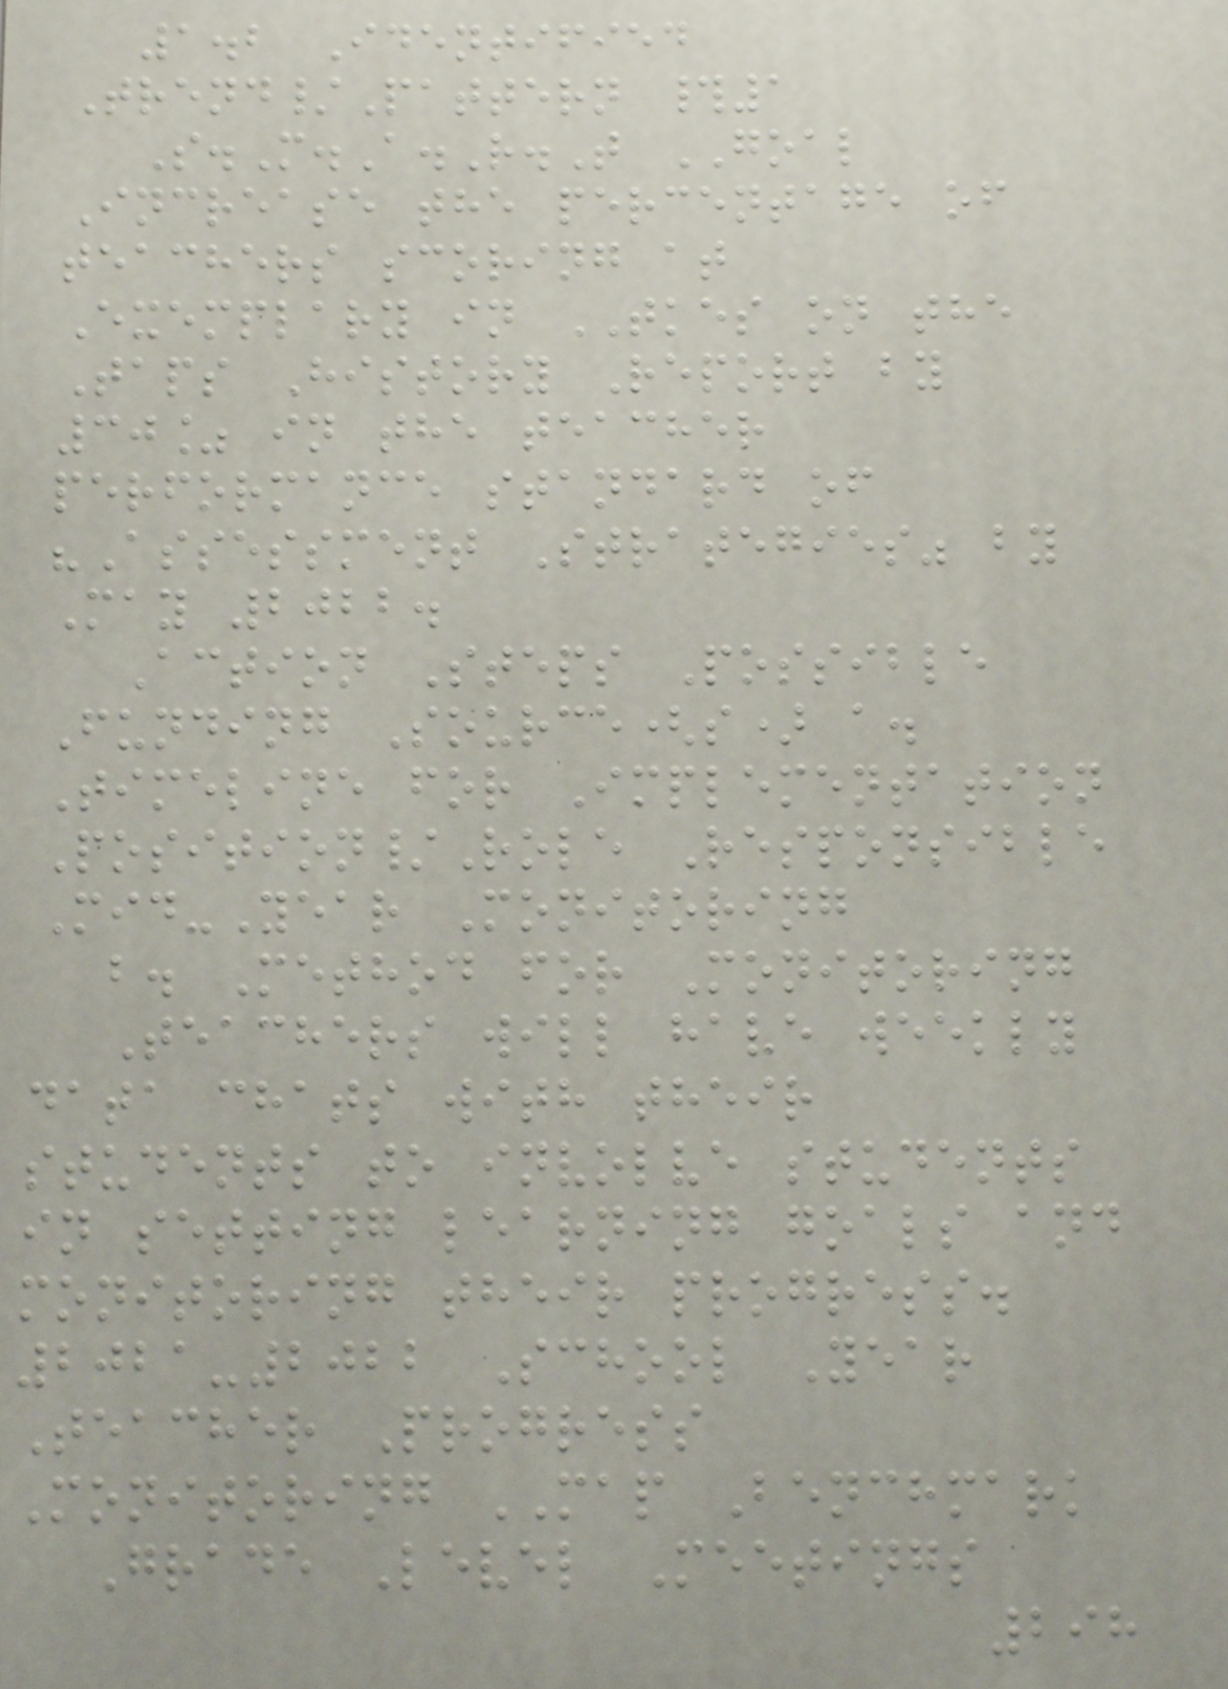1.2 Identified
Trend/Pattern #1
S.M.A.R.T GOAL
Increase the percentage of
teachers scoring at
Exemplary in TKES on the
Taps History Report by
30% in the teacher
performance standard of
"Assessment Strategies" by
May 2022.
Action Steps Possible
Funding Source(s) a.
Timeline for Implementation
Position/Role Responsible
Mid-Year Monitoring
b. Method for Monitoring
Teachers will have weekly
data chats with their
students to involve students
in setting learning goals and
monitoring their progress.
2021-2022 School Year
Teacher Progress
Monitoring MAP Benchmark
Grade Level Meetings
298
